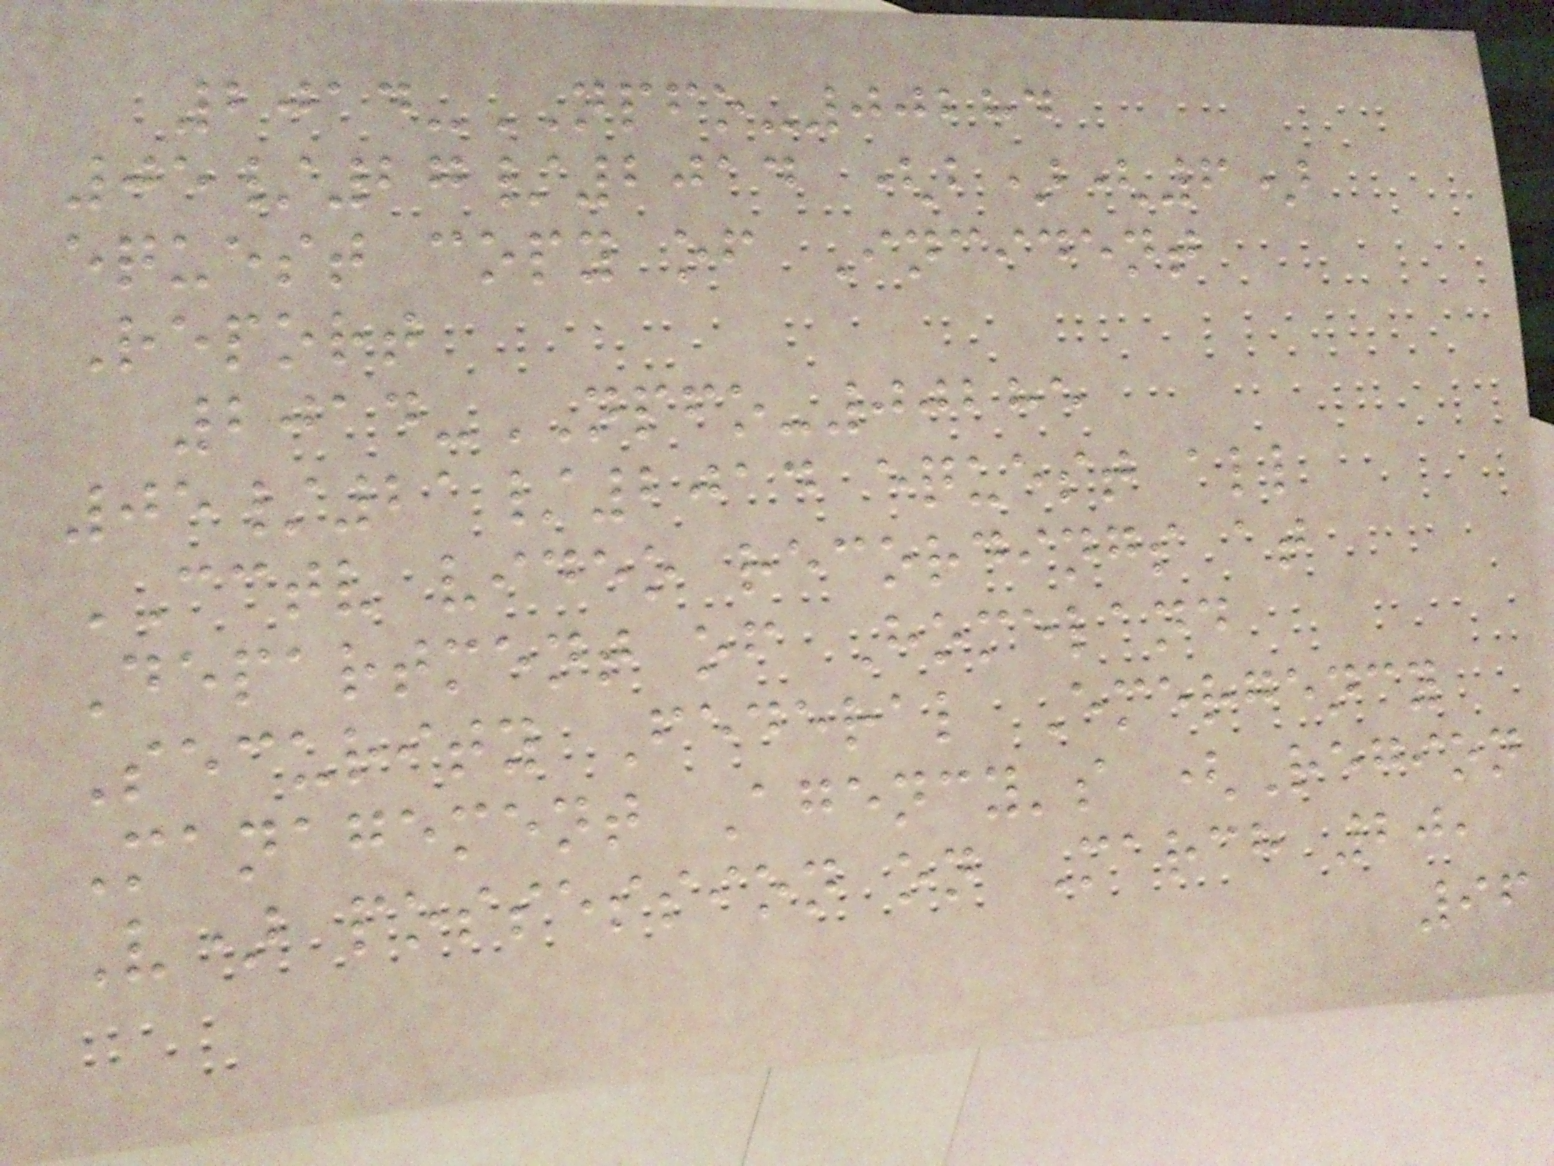2014-NPFO-00284
05/27/2014 (b)(6)
equest copy of Incident
Report
2014-NPFO-00285
05/21/2014 equest all
CCTV video recordings at
Department of Homeland
Security Federal Emergency
Management Agency's (Region
V) possession on March 20,
96
